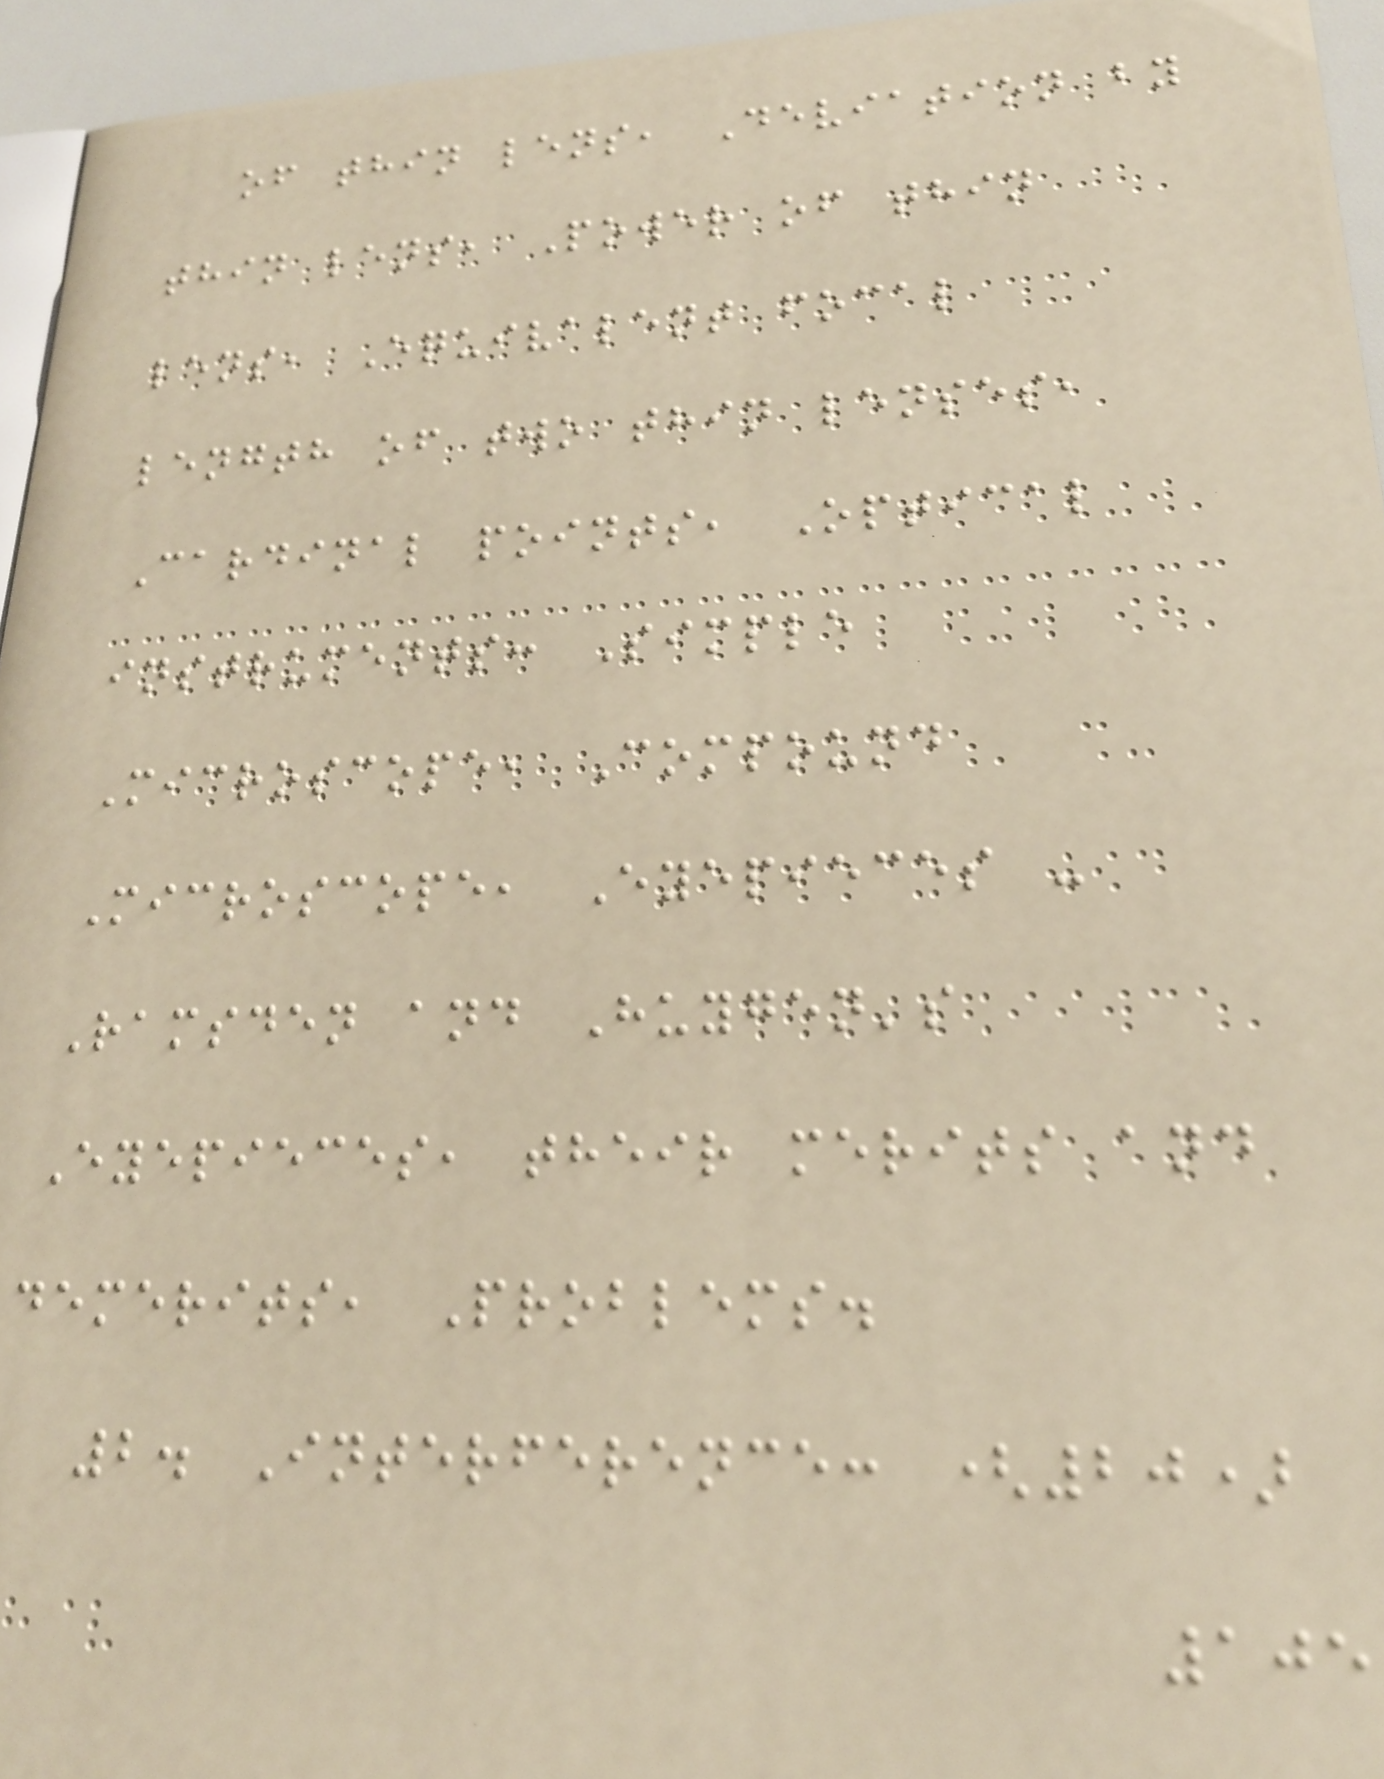of thin lens, Deviation by
thin lens, Power of thin
lens, Equivalent focal
length of two thin lenses,
Cardinal points, Optical
instruments: Simple
Microscope, Compound
Microscope, Eyepieces -
Ramsden and Huygen's
Eyepieces, their merits and
demerits, Problems.
2. Interference: (20)
105
